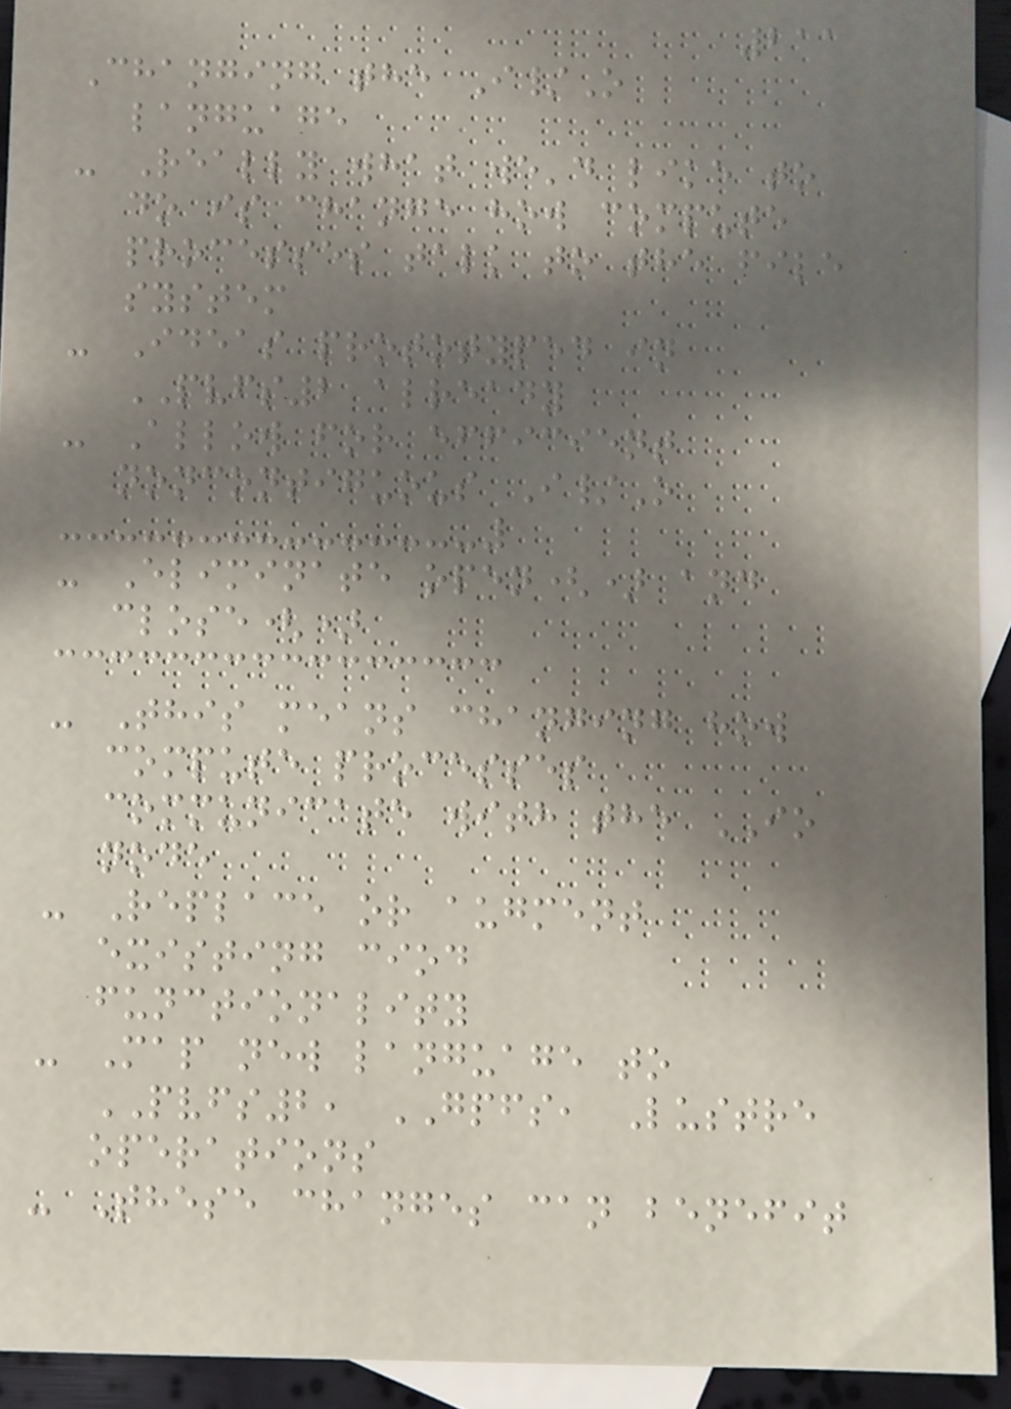211
Changing the I/O
language
- Really what we'd like to
do is change how compute
processes talk to the file
system
- Ideas prototyped in
PVFS2 already
- Allow for efficient
noncontiguous I/O
- Eliminate open() and
close()
- This means changing how
compute processes
communicate with the IO
node
- Replace or augment
existing ciod
functionality
- Map new language to
PVFS2, GPFS, Lustre
operations
- These changes can benefit
